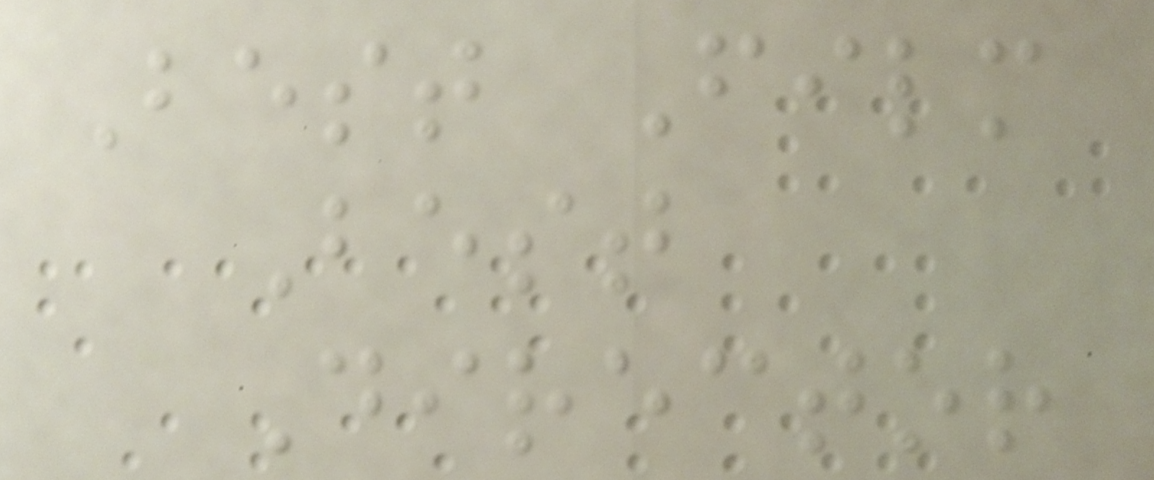Best Film
Best
Director
